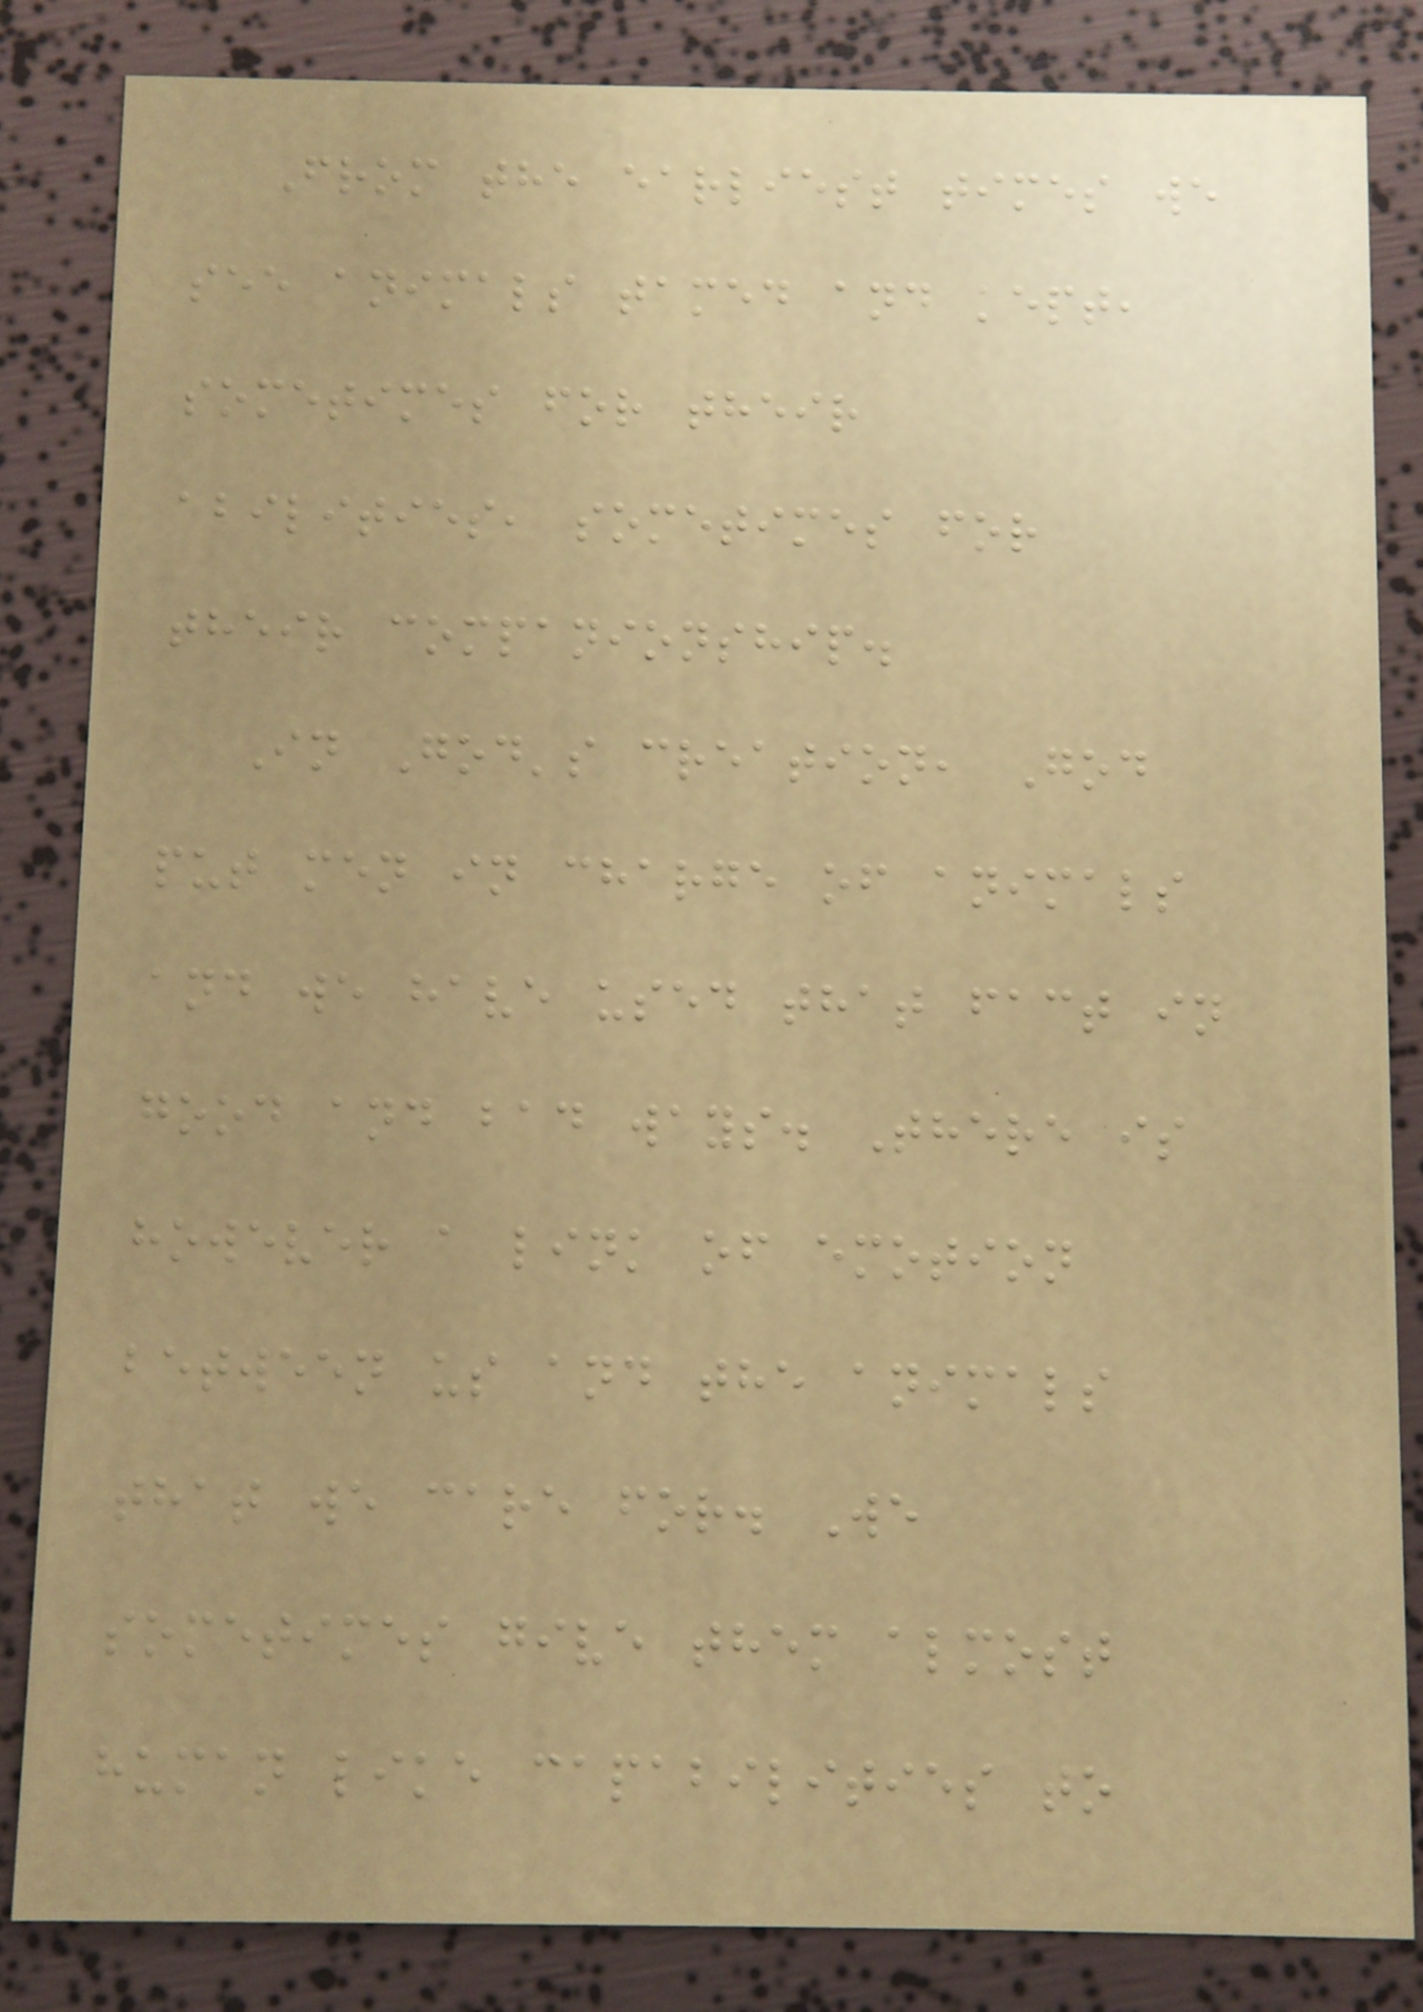From the earliest times we
see animals tamed and kept,
sometimes for their
abilities, sometimes for
their companionship.
In God's creation, God
put men in charge of animals
and we have used that fact in
good and bad ways. There is
however a link of emotion
between us and the animals
that we care for. We
sometimes give them almost
human like capabilities to
